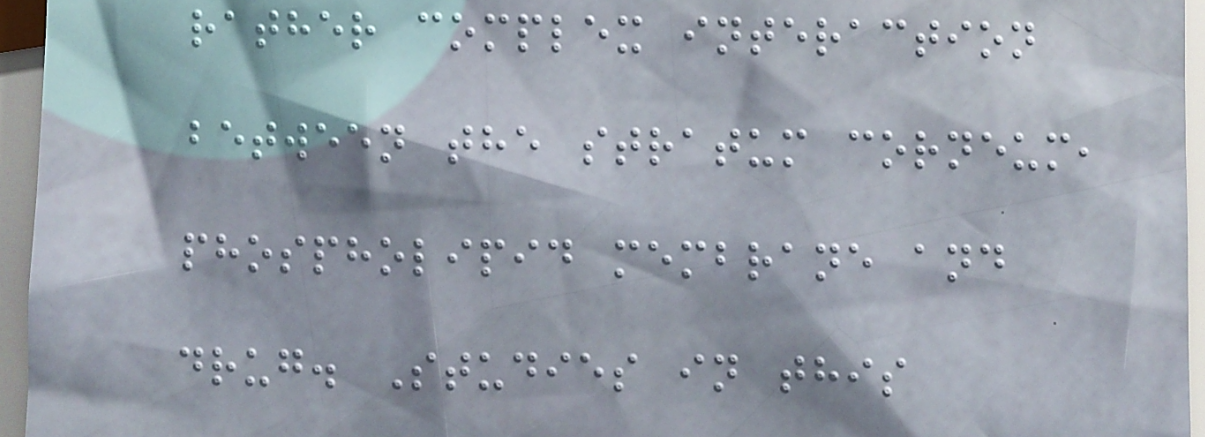rather complex interaction
between the stratum corneum,
phospholipid membrane and
drug. Studies in this
